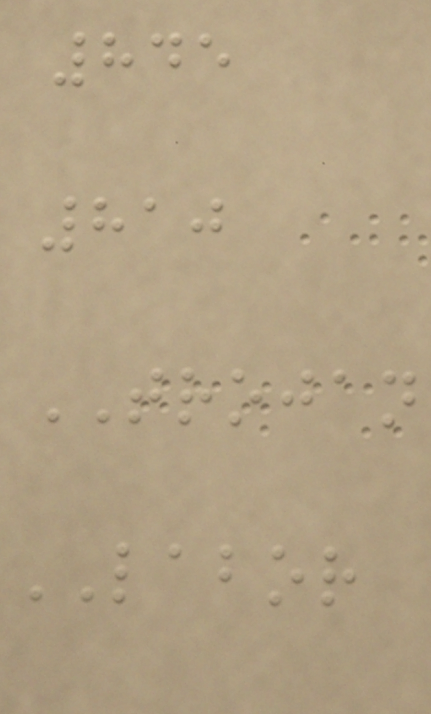845
810
TROJAN
LABOR
